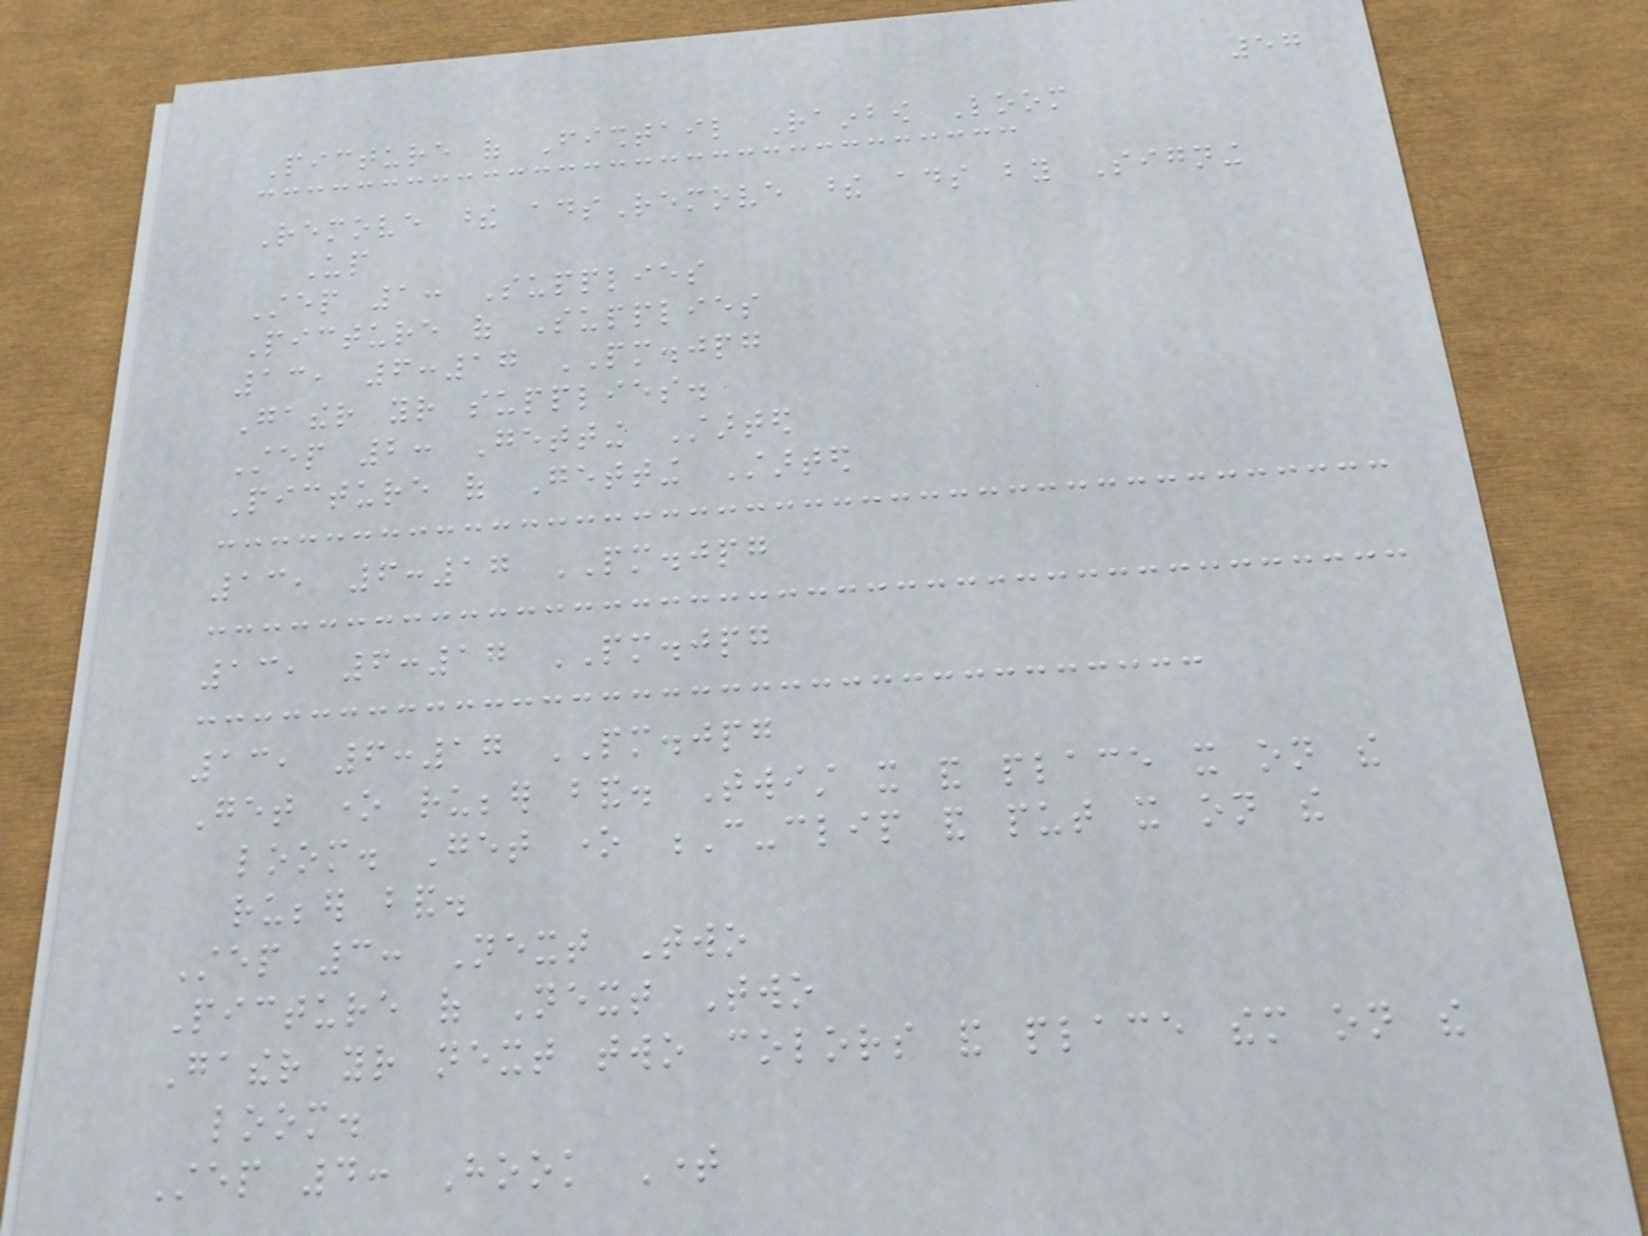57
Picture of Fishtail Rainbow Loom
Remove these adsRemove these ads by Signing
Up
Step 1: Supplies
Picture of Supplies
13, 6:17 PM.jpg
Gather your supplies.
Step 2: Getting Started
Picture of Getting Started
13, 6:17 PM.jpg
13, 6:17 PM.jpg
13, 6:17 PM.jpg
Get one rubber band. Twist it and place it on the
loom. Get one C-clip and put it on the
rubber band.
Step 3: Next Two
Picture of Next Two
Gather your next two colors and place them on the
loom.
Step 4: Hook Time
